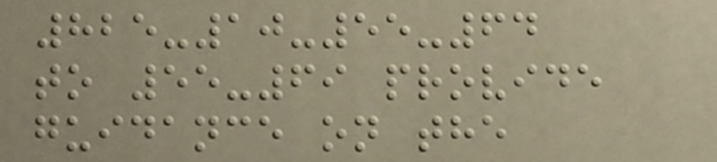825-10-55-64
to 55-69 provide
guidance on the
